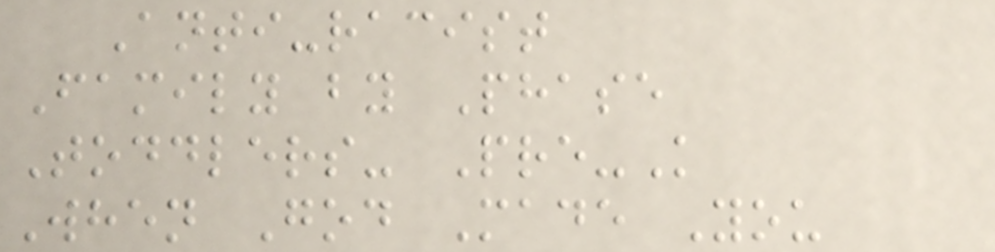Anti-racist
Family by Phase
Toddlers- Pre-K
When God Made You
